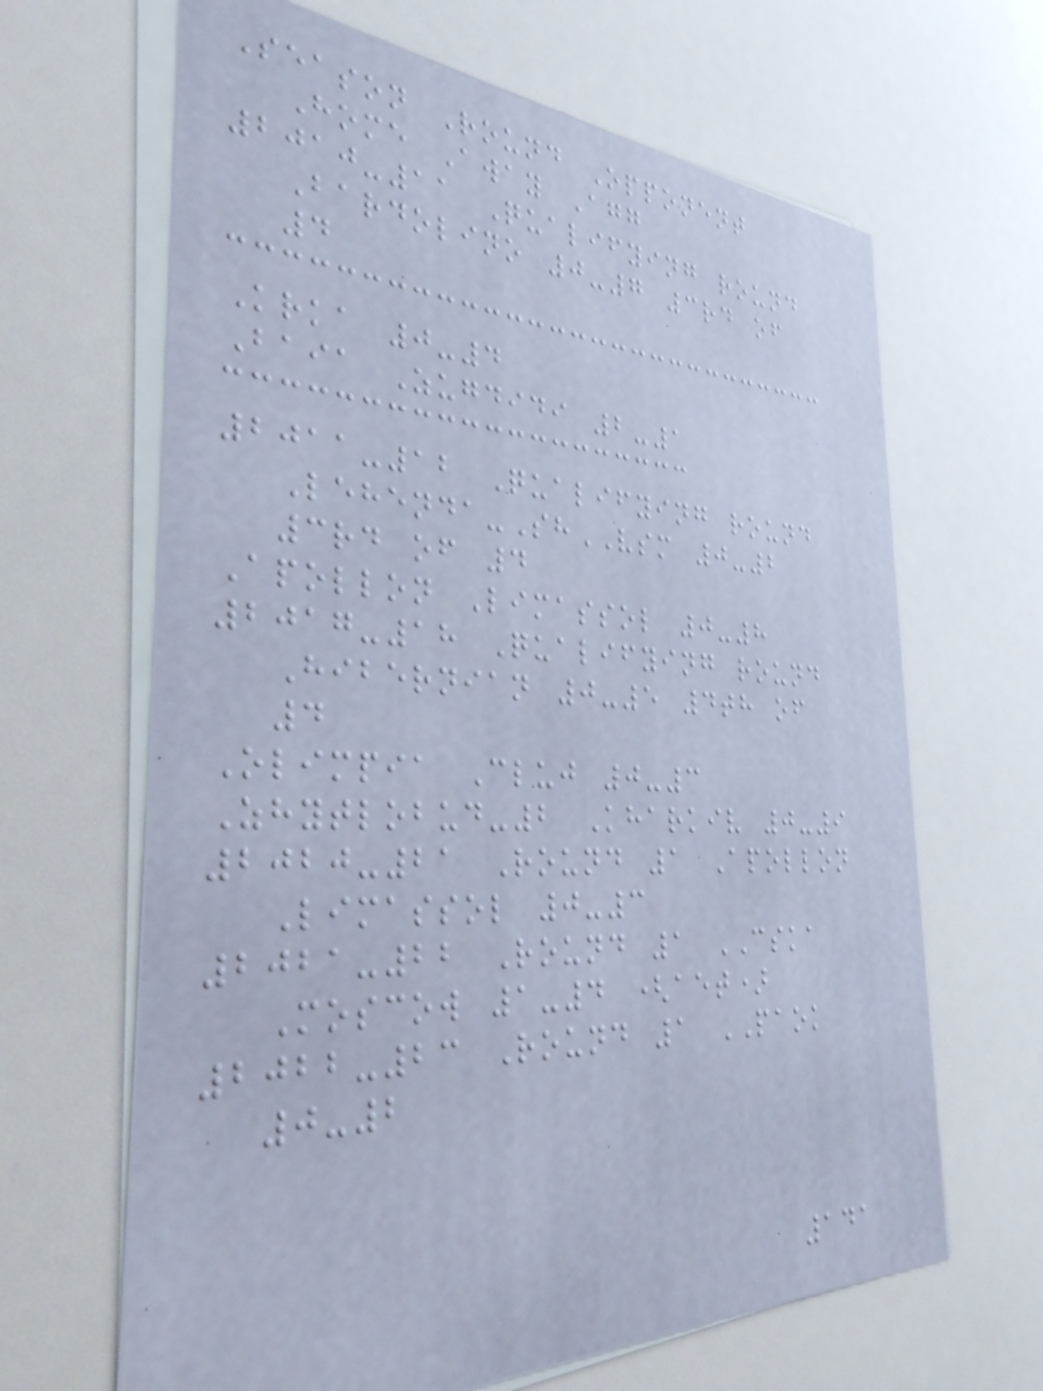Season Round Opponent
Home Away Agg
2010-11 Qualifying round
Bardolino 0-7 3rd of
4
Krka 0-4
Baia Zugdidi 2-1
2011-12 Qualifying round
Lehenda-ShVSM 0-2
3rd of 4
Apollon Limassol 0-8
2017-18 Qualifying round
Hibernian 0-5 4th of
4
Olimpia Cluj 0-3
Zhytlobud-2 Kharkiv 0-9
2020-21 Round 1 Apollon
Limassol 0-3
2021-22 Round 1 CSKA
Moscow 1-4 (aet)
2022-23 Round 1 PAOK
0-2
141
